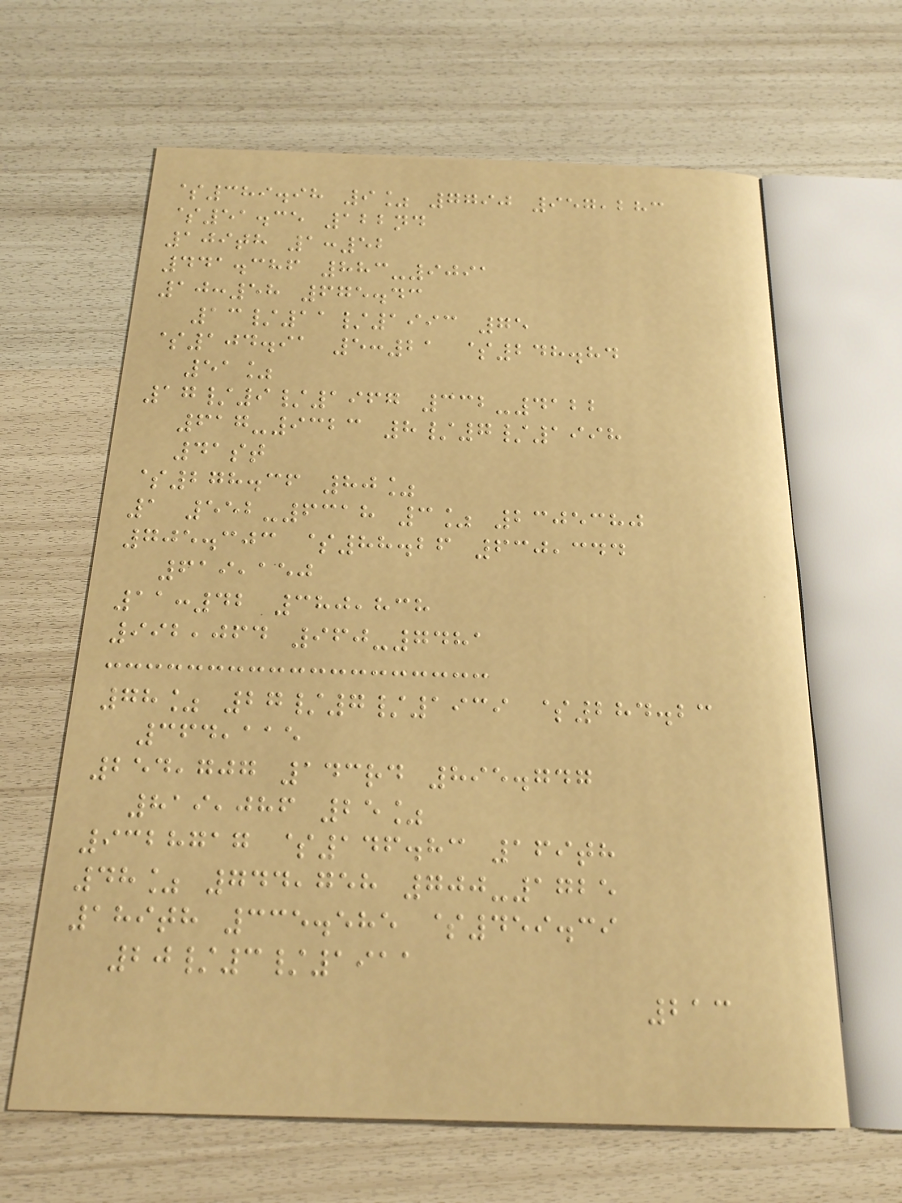$389.98 9% 7790 957,283
$51.35 122nd
109th 1:52
441.386 883-9091
10:58 675.43
13/11/1993 75
$104.91 5:21 $248.84
51%
17/9/1967 332-4122
617-9323 8/7/1998
41st
$278.36 80%
1 552-6318 3% 2305380
705.303 $88.26 630,344
619,150
11:42 380,838
992,064 960-7481
78% 27/7/1939 $284.23
364,115
254,707 143rd 895.747
819,086 25%
9328717 $146.83 169th
48% 744,758 700-1725
189th 335.585 $459.39
20/3/1911
213
